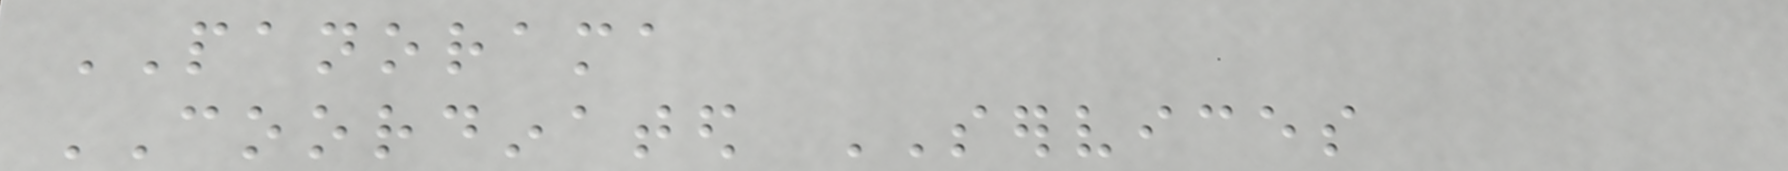PANORAMA
COORDINATED SERVICES
